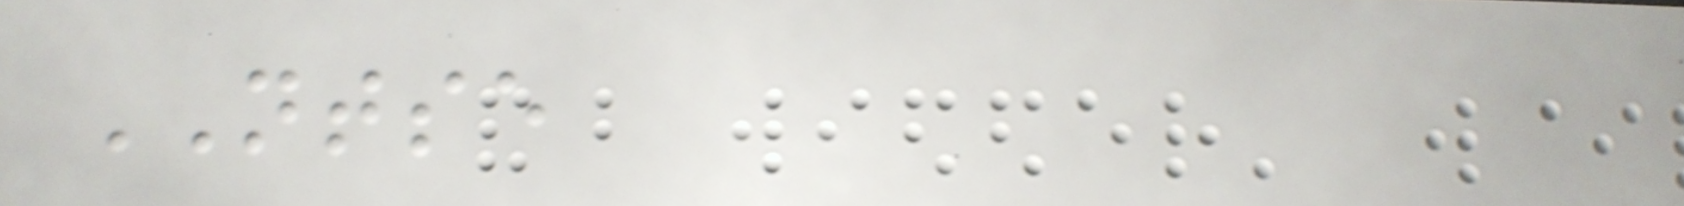NTSE
